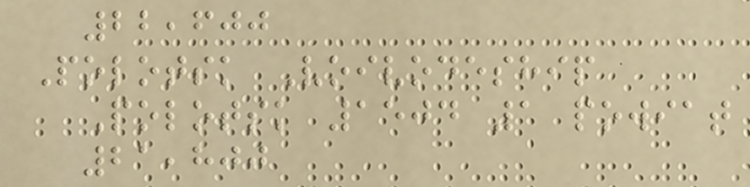22,600
Polotsk Voivodeship
Polotsk 1504 1 powiat
21,800
